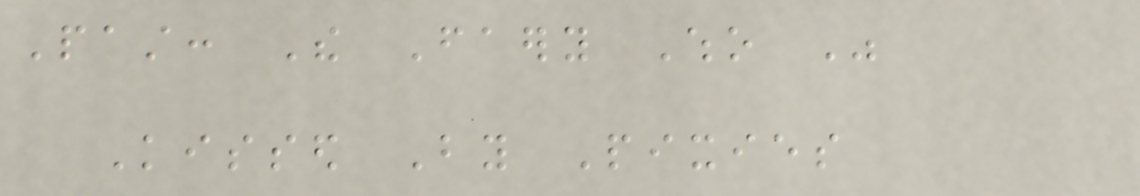Past: The Faery Who Was
Kissed By Pixies
